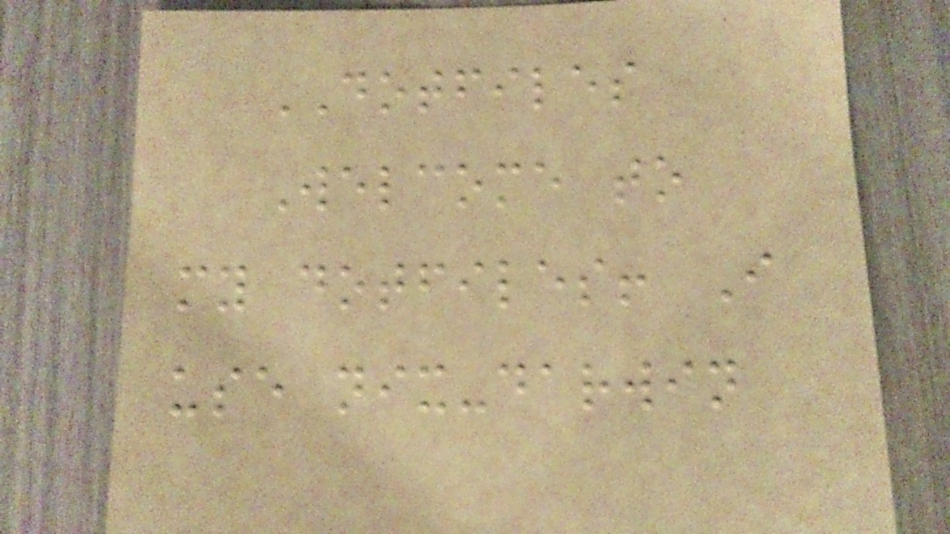DOTFILES
Welcome to
my dotfiles! I
use nix-darwin
